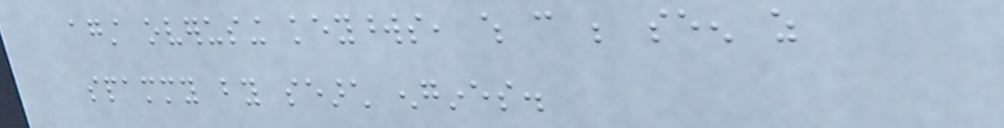against overusing keywords, which can be seen as
spammy by search engines.
